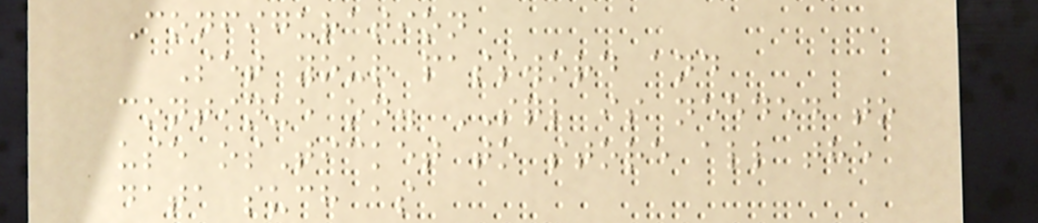Configuration
Set your password and
continue on. SQL is needed to
use osTicket to store all the
data such as
